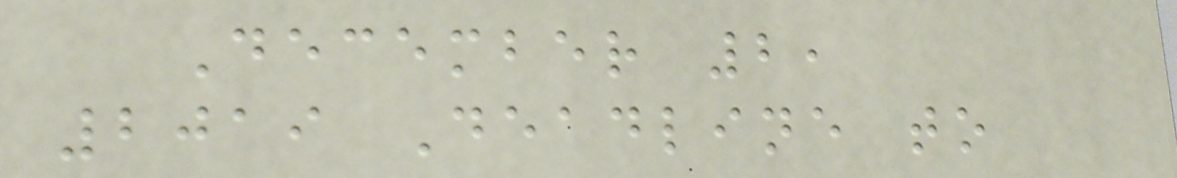December 2,
2019 Deadline to
